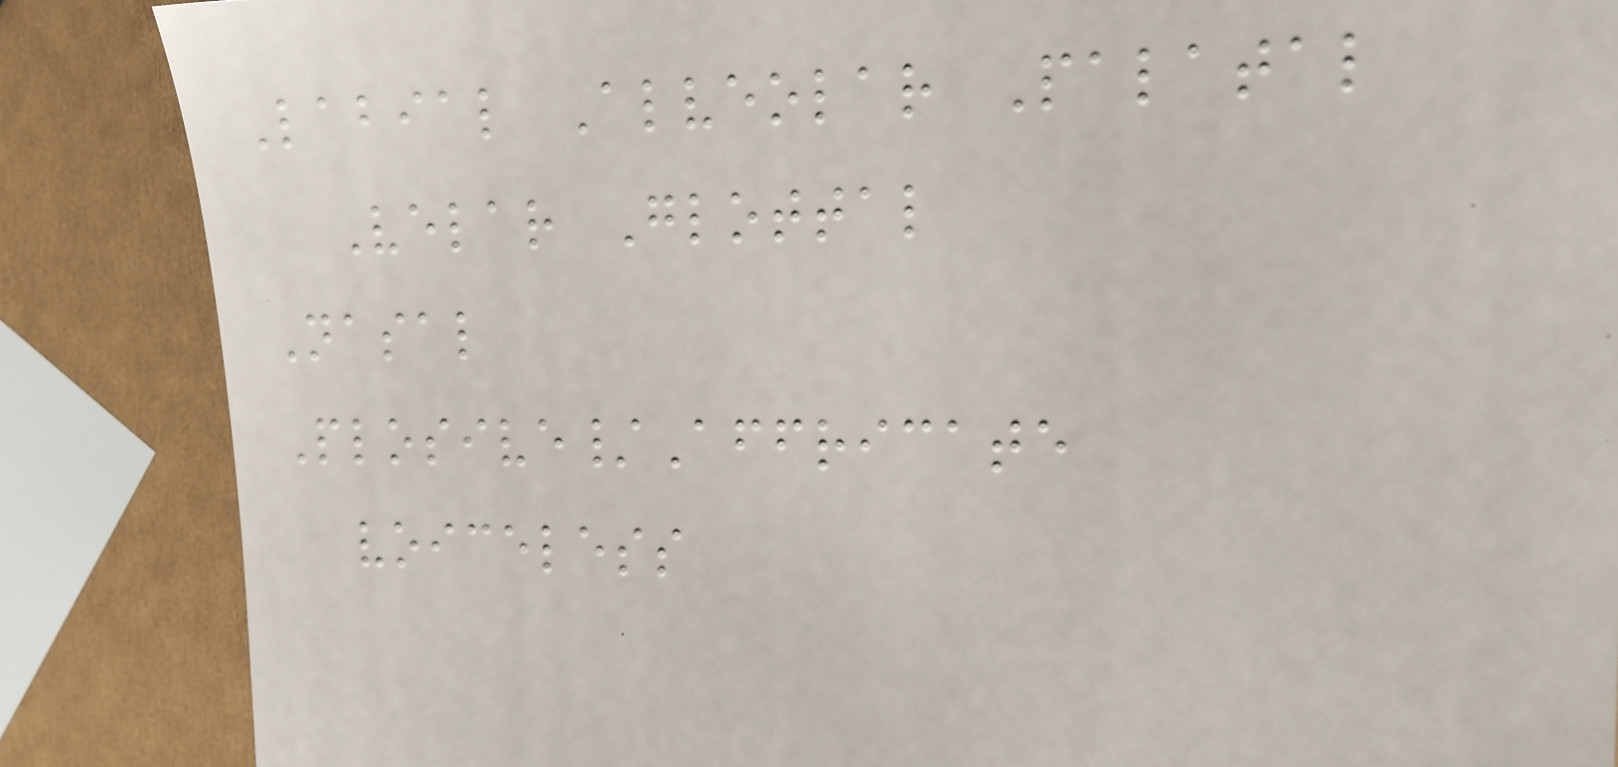Labial Alveolar Palatal
Velar Glottal
Nasal
Plosive/Affricate
voiceless
